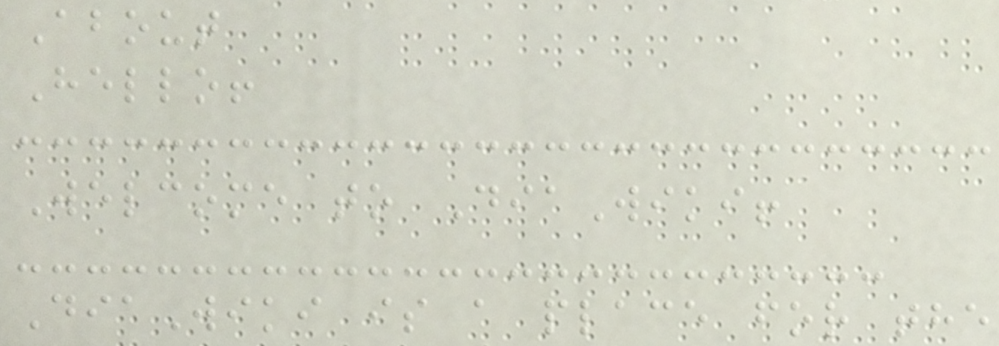About
Hello!
Welcome to DiaWiki!
DiaWiki is a place for the
